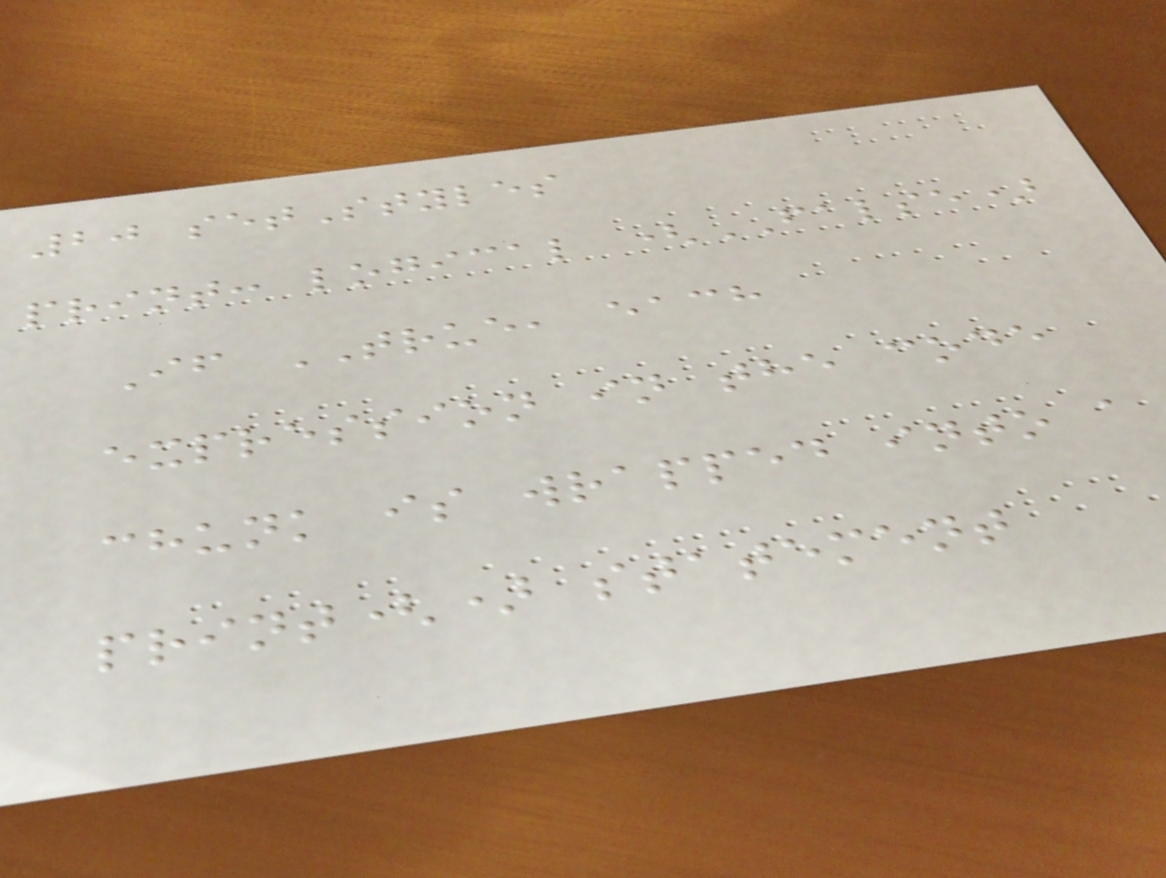20 setStyles
print: logical (FALSE)
If TRUE, each
expression in the code
chunk is wrapped into a
print() statement
